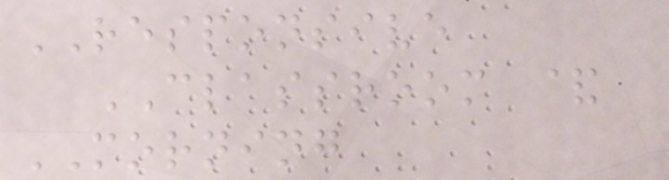RESPONSIVE
CLASSROOM &
MORNING
